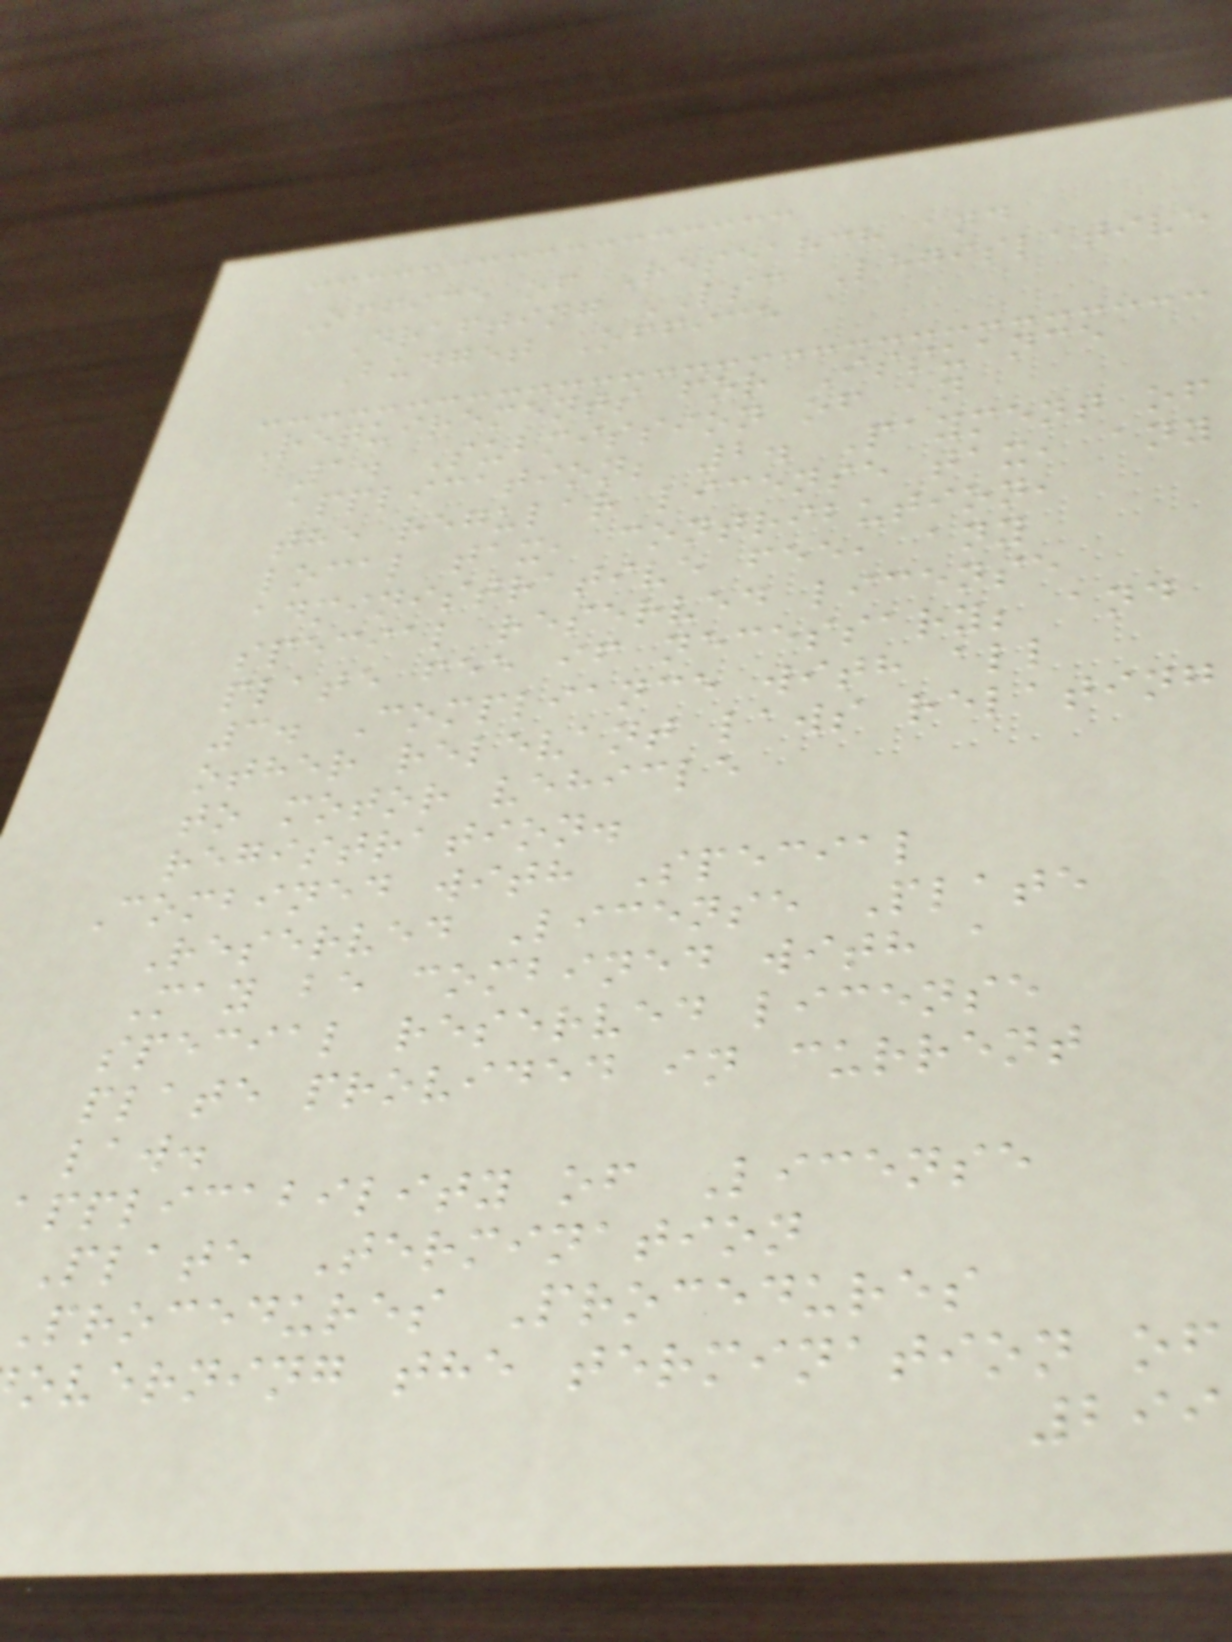Office of Research and
Drafting LSC Legislative
Budget Office
Requirements for Issuance
1. Submission of an
application; 2. Payment of
the regular license tax, any
local tax, contribution,
administrative fee, any
special reserved license
plate fee if necessary; and
3. Compliance with all
other relevant laws relating
to motor vehicle
registration.
Combined with Special
Reserved License Plate
May be combined with a
special reserved license
plate provided in current
law.
applicability of License
Plate Termination
Procedures Procedures
overning the termination of
299
